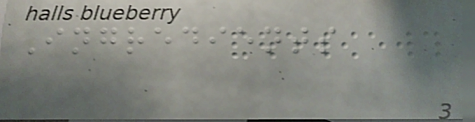Ingredients
